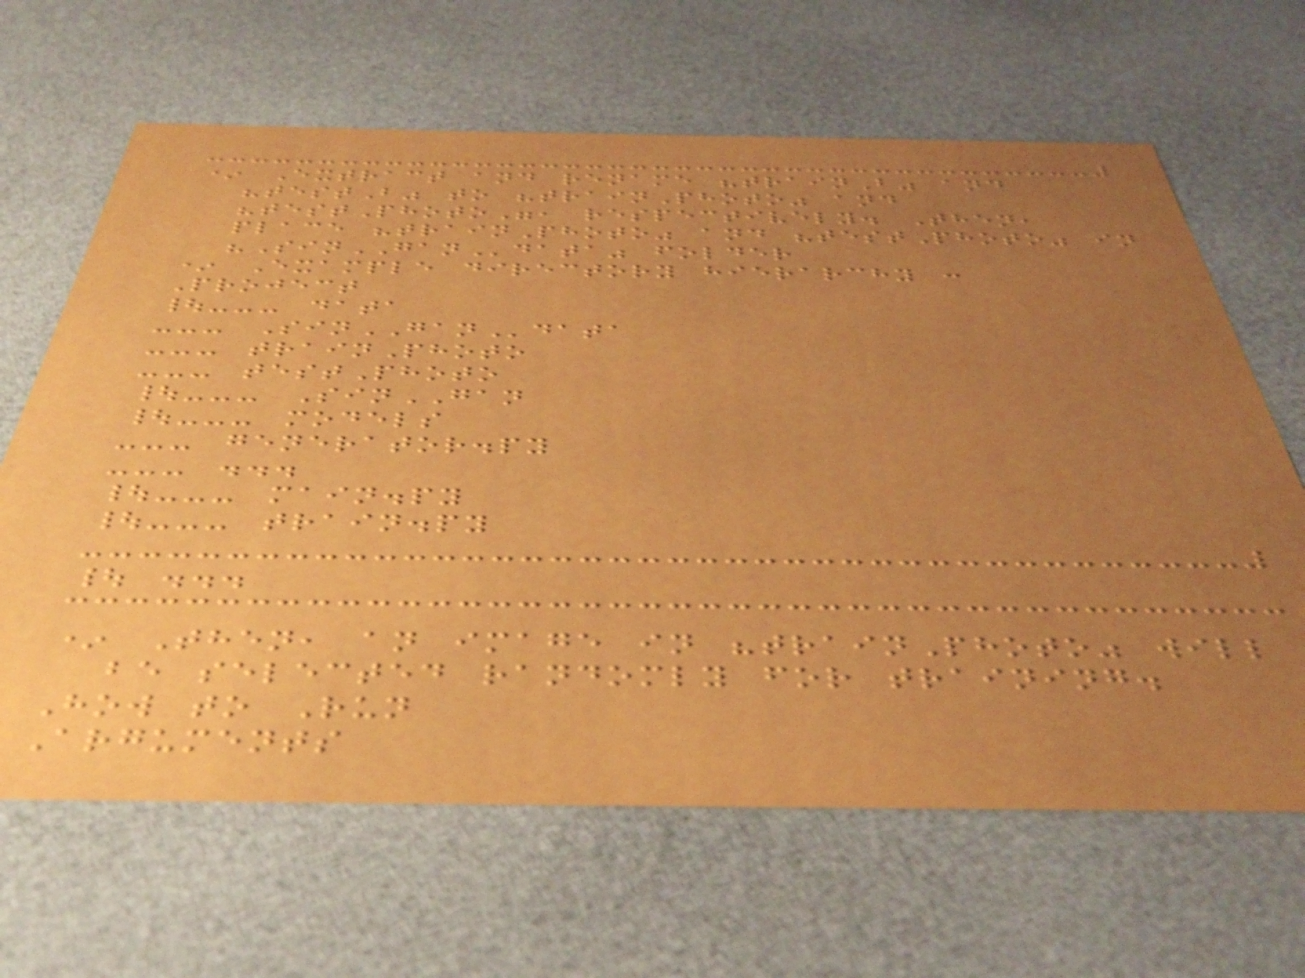* Extract and rename "trainB" and
"testB" to "trainPhoto" and
"testPhoto", respectively. Then,
place "trainPhoto" and "testPhoto" in
"SinGANdata" folder
* Example directory hierarchy :
Project
|--- data
--- SinGANdata
--- trainPhoto
--- testPhoto
|--- SinGAN
|--- models
--- generator.py
--- ...
|--- main.py
|--- train.py
| ...
* Then, an image in "trainPhoto" will
be selected randomly for training.
How to Run
Arguments
